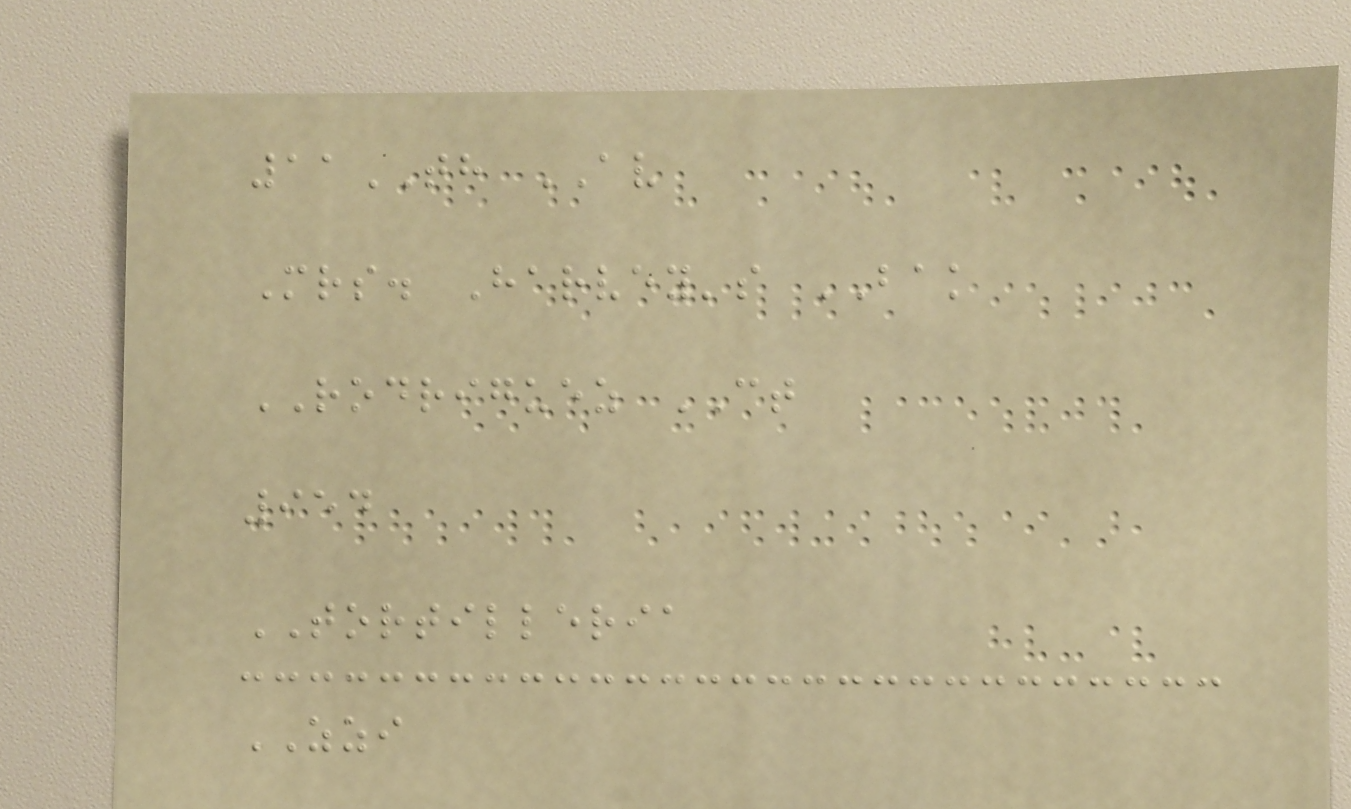11TH AV
Mrs. Harvey's BAK
RODRIGUEZ CT
954
TORTILLERIA
ZZI
